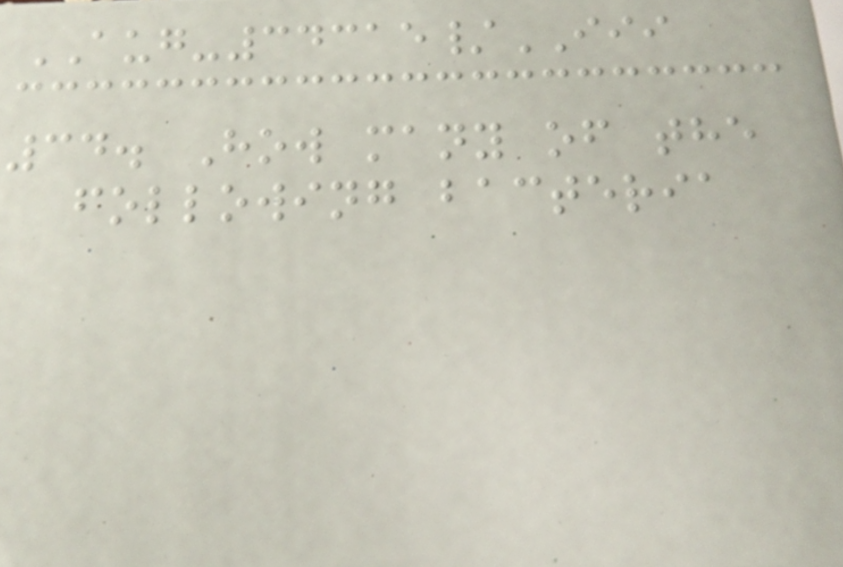AUG-34315/III
34. How many of the
following bacteria
